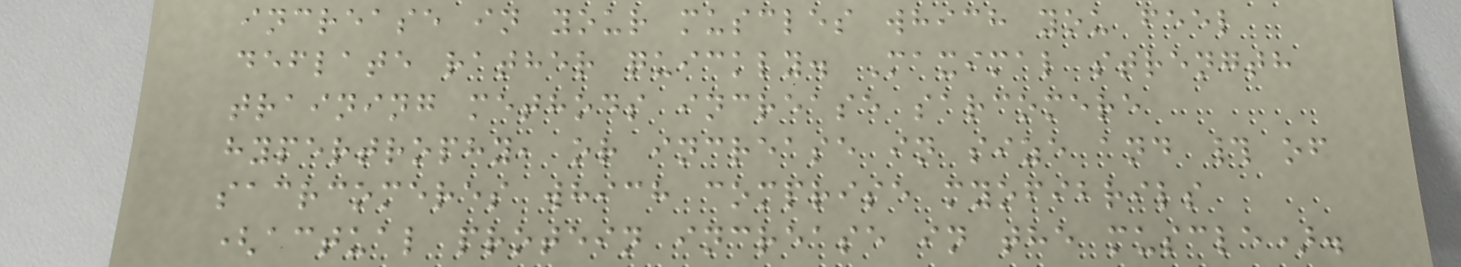increase in your muscles which you feel
deflate rather quickly. Maximal strength
training methods increase sarcomere
hypertrophy, or increase in size and # of
sacrcomeres which comprise myofibrils
(actual protein increase in the muscle).
